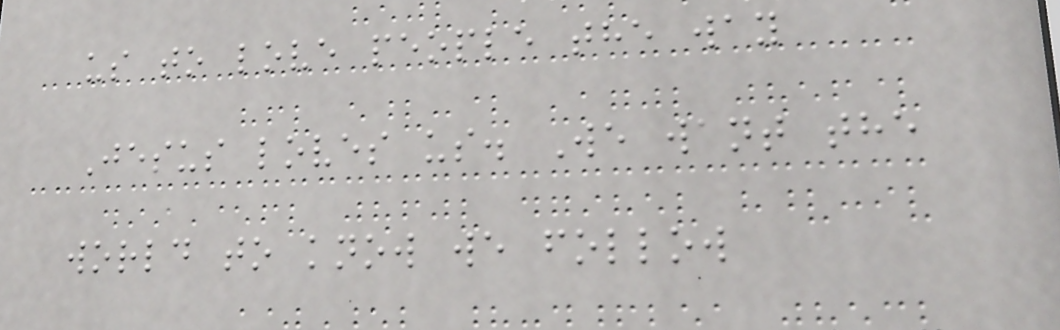us to love people the way
Jesus loves us. We want the
world to know we follow
